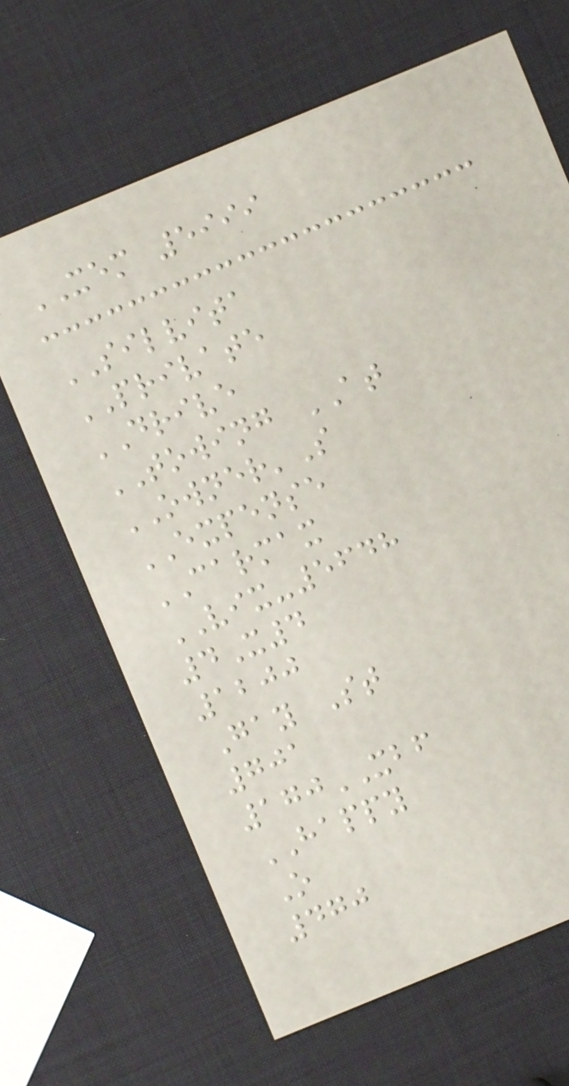XEM 5999
SILVITA
PRIVATE
DRIVE
TOWING AT
OWNER'S
EXPENSE
CARMAX
VIX-5648
4X4
1200
Gay St
701
170XBF
HAPPY
O
470
